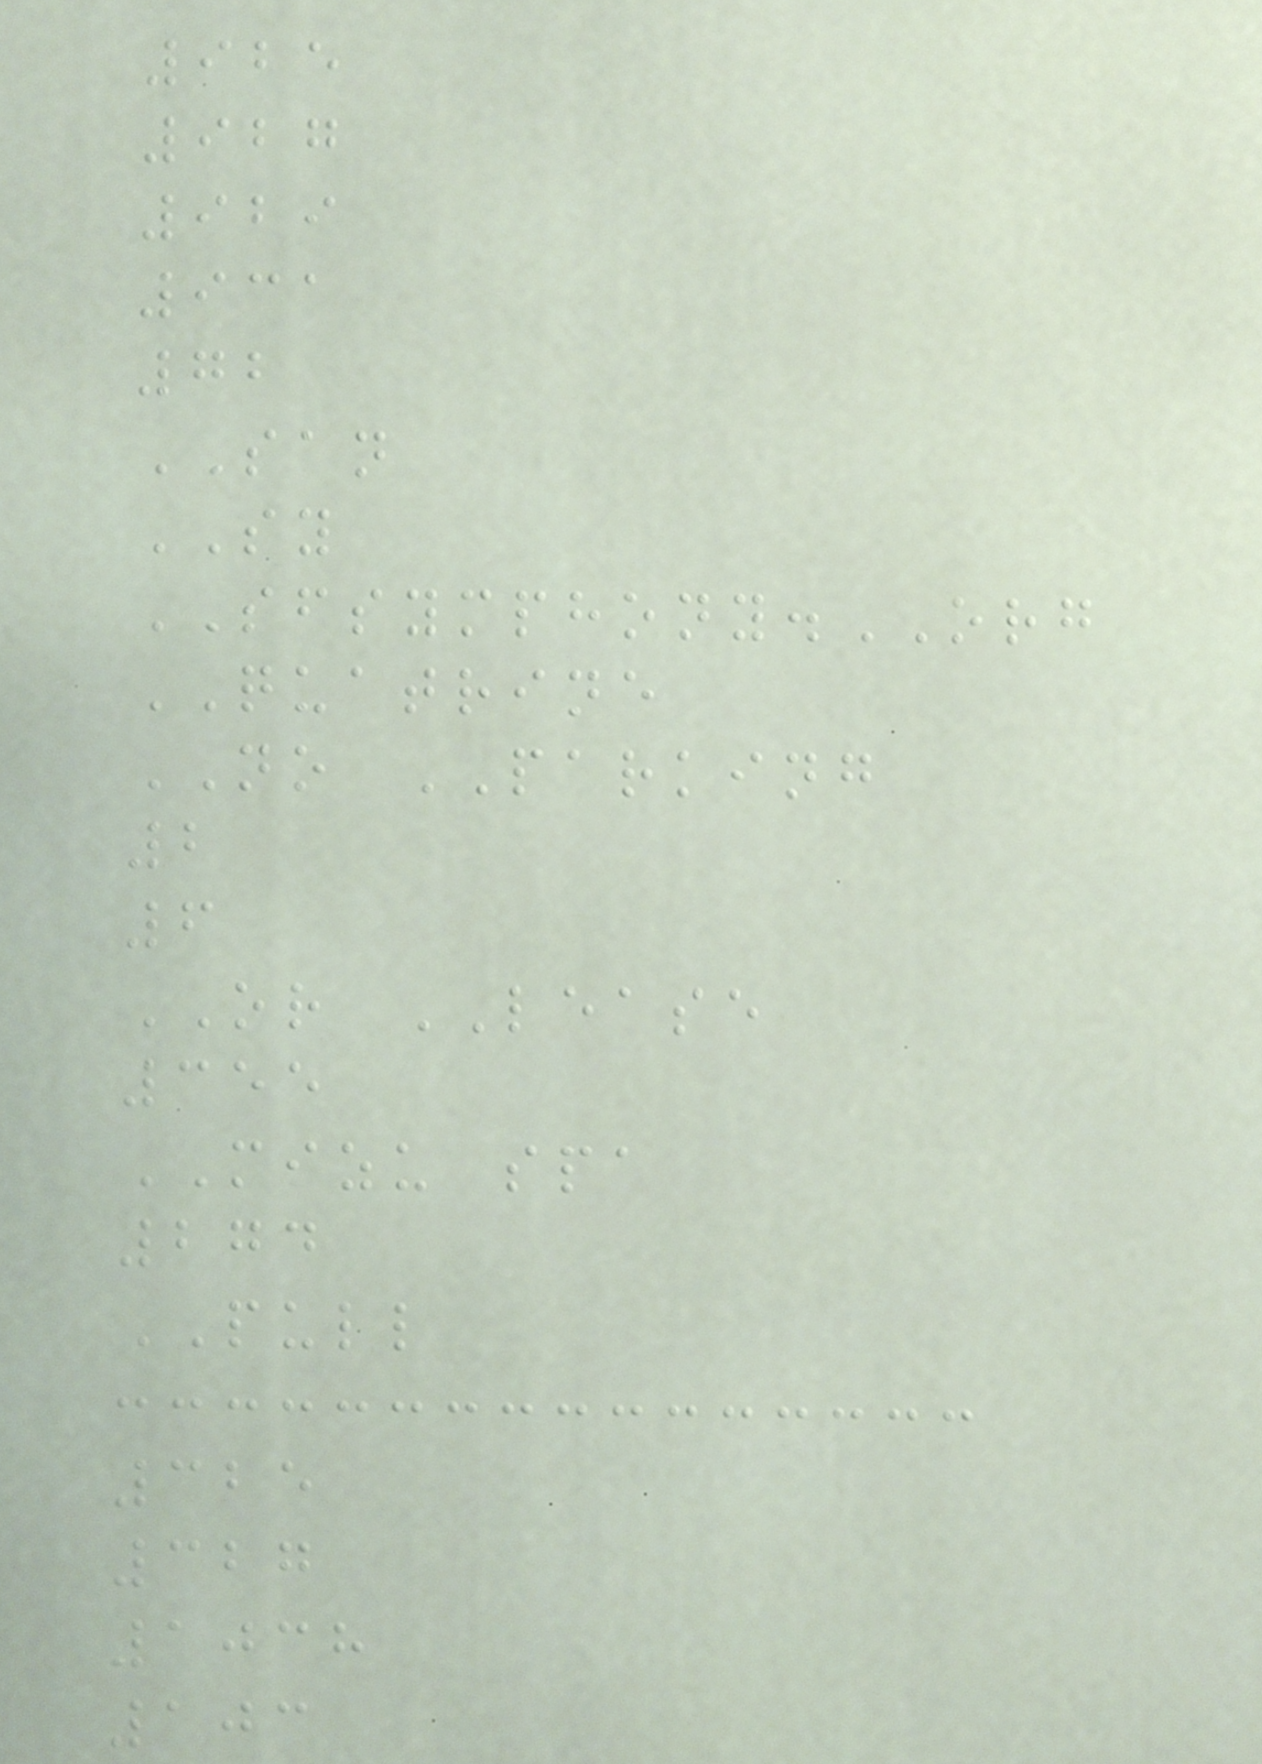925
927
929
931
72
SAN
SY
SFSYMPHONY.ORG
QUATRINE
NO PARKING
2
6
OR LEASE
355
MIZU spa
274
PULL
325
327
1038
103
